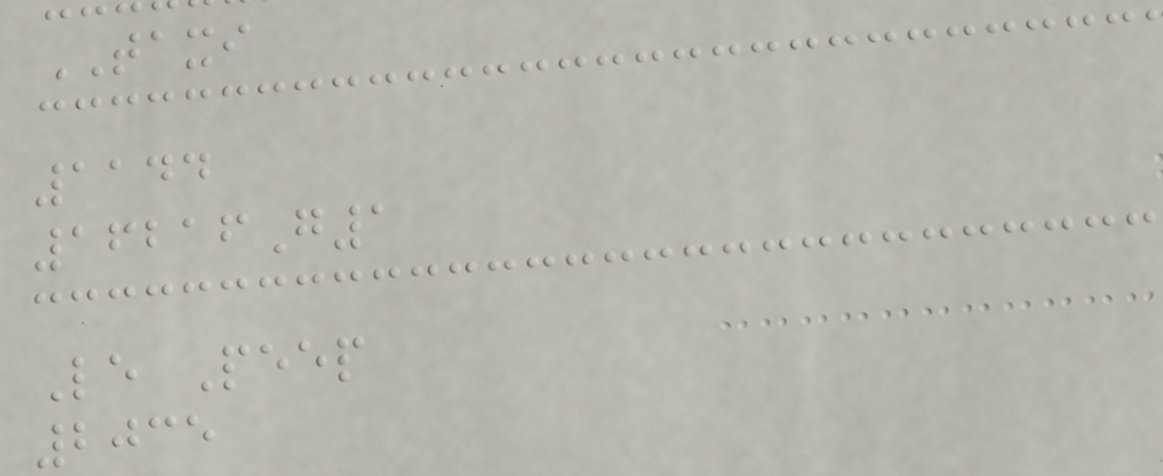TAXI
1144
16216G1
Le Peep
2035
